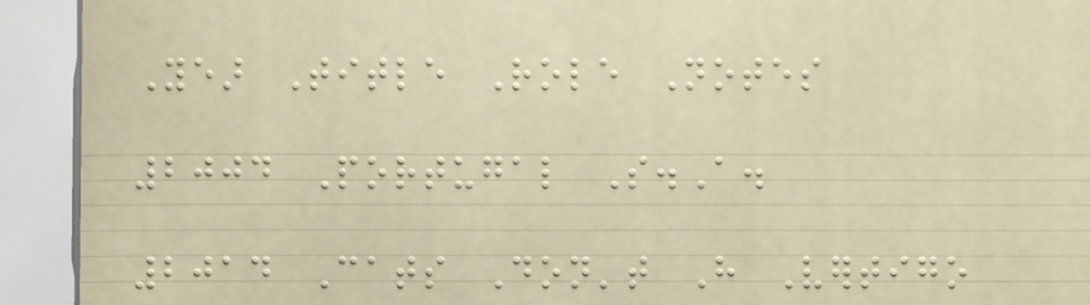Year Title Role Notes
2004 Portugal S.A.
2014 Cats Don't Have Vertigo
